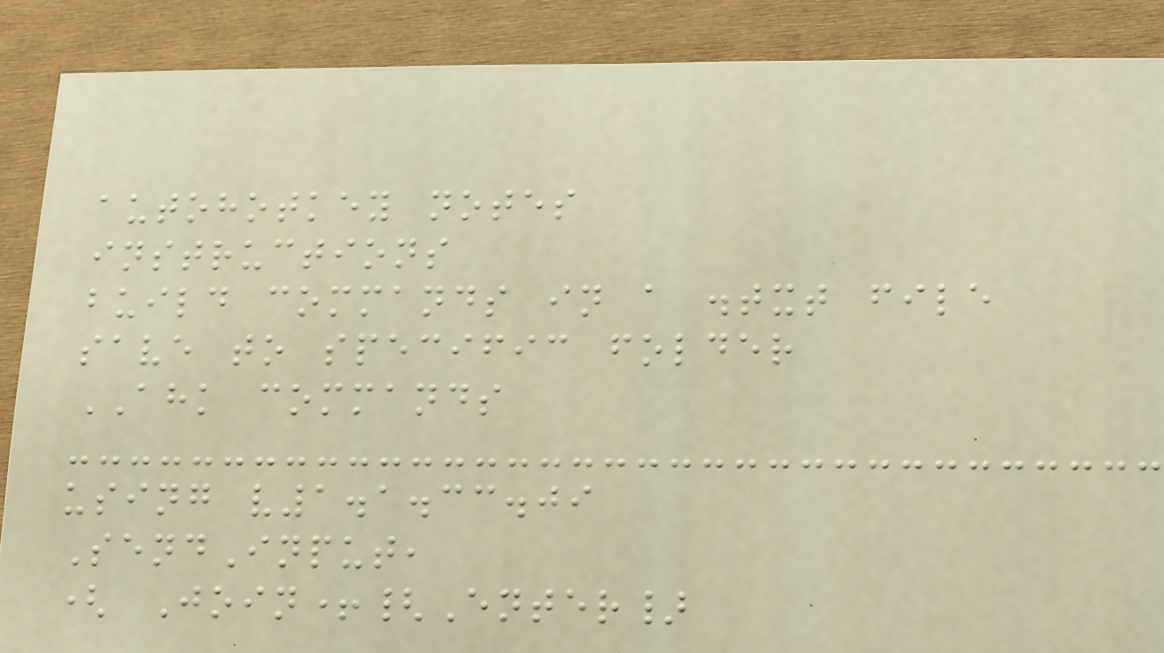autohotkey notes
instructions
build commands in a .txt file
save to specific folder
AHK commands
using v1.1.33.09
SendInput,
( Join+{Enter}
